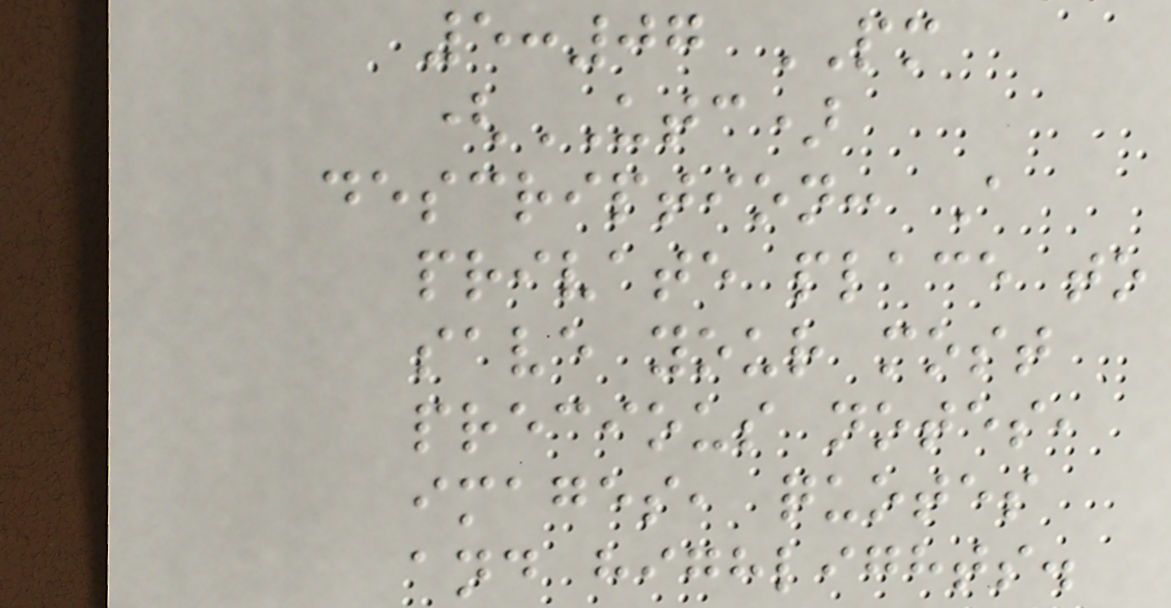5:07 PM
(UTC)
description: A
private place to
save your most
precious notes,
images, quotes
and highlights.
